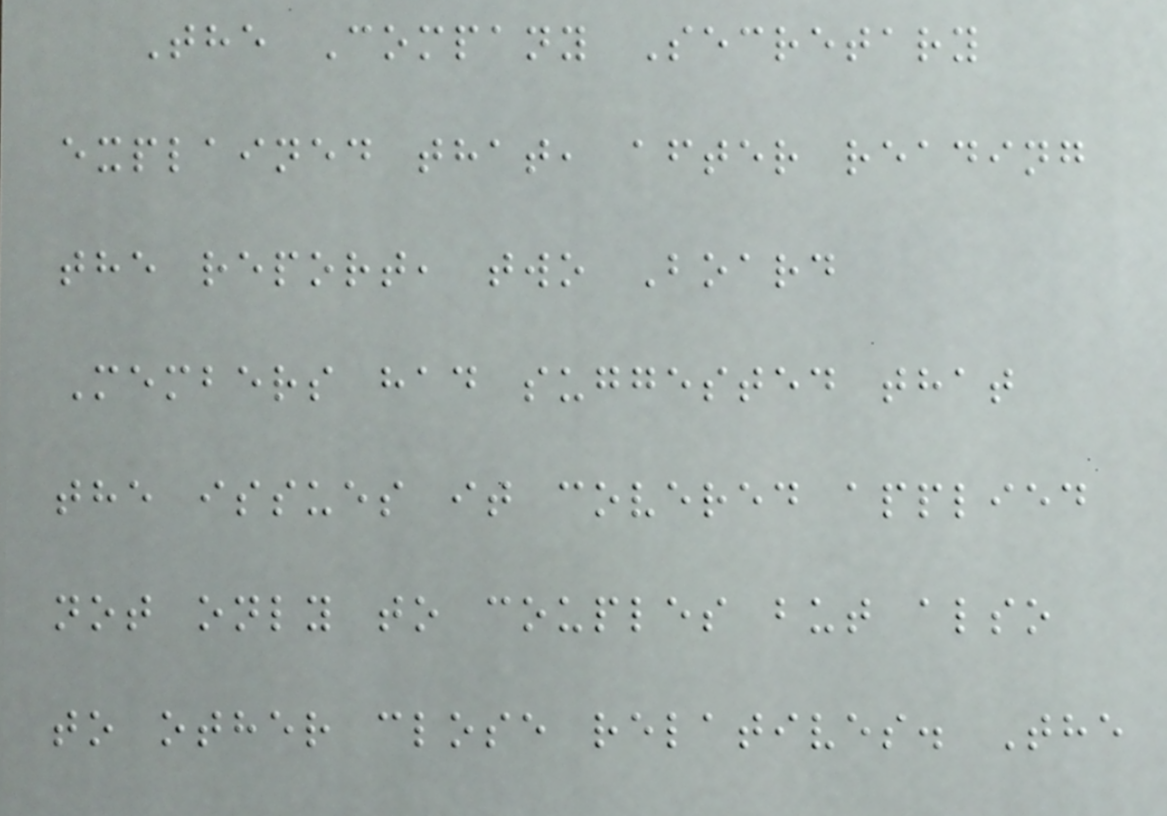The Company Secretary
explained that, after reading
the report, two Board
Members had suggested that
the issues it covered applied
not only to couples but also
to other close relatives. The
